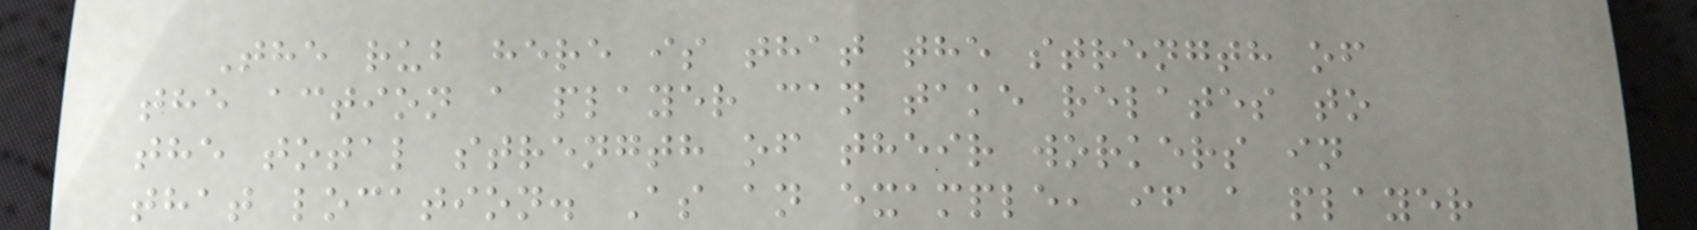The rub here is that the strength of
the action a player can take relates to
the total strength of their workers in
that location. As an example, if a player
